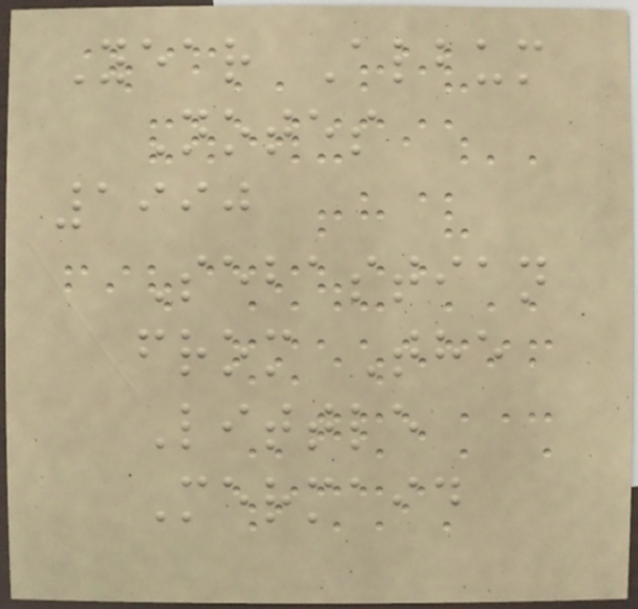Year Album
Notes
1990
Sebastian
from The
Little
Mermaid
